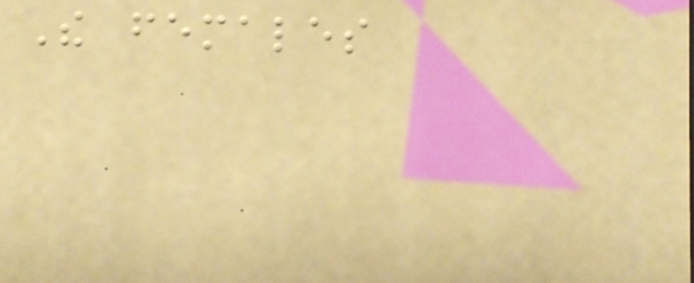The females
